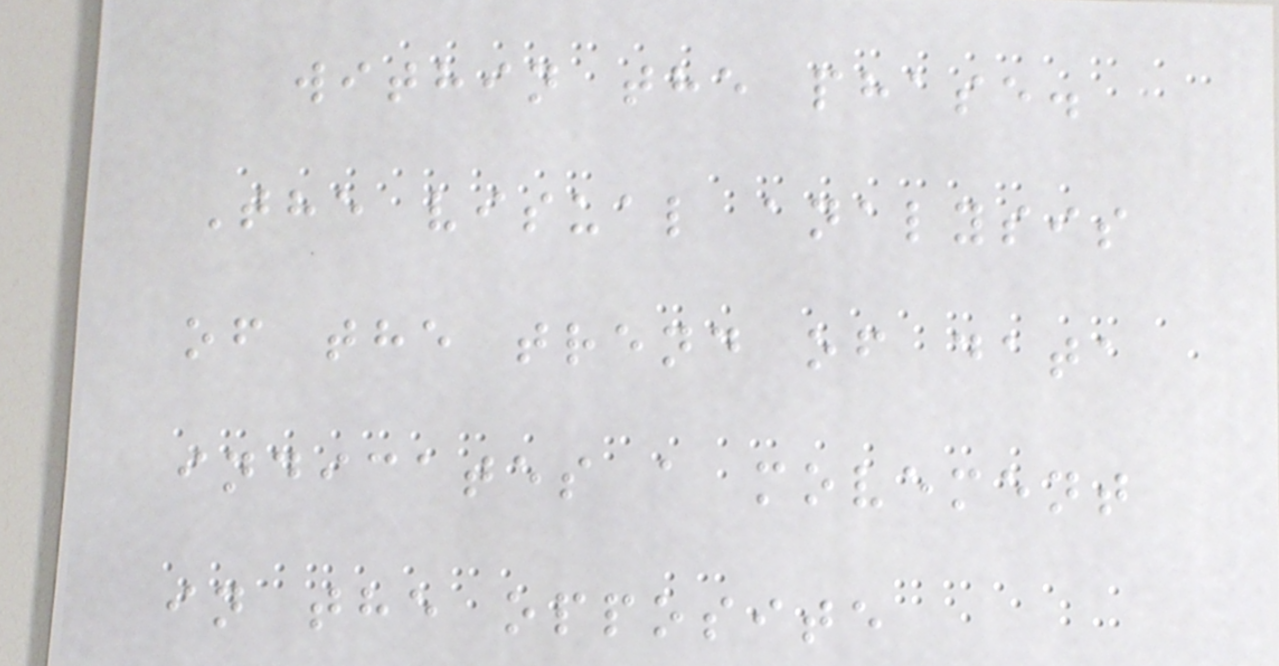within the phase.
The visual analysis
of the trend of data
indicates a movement
in the opposite
